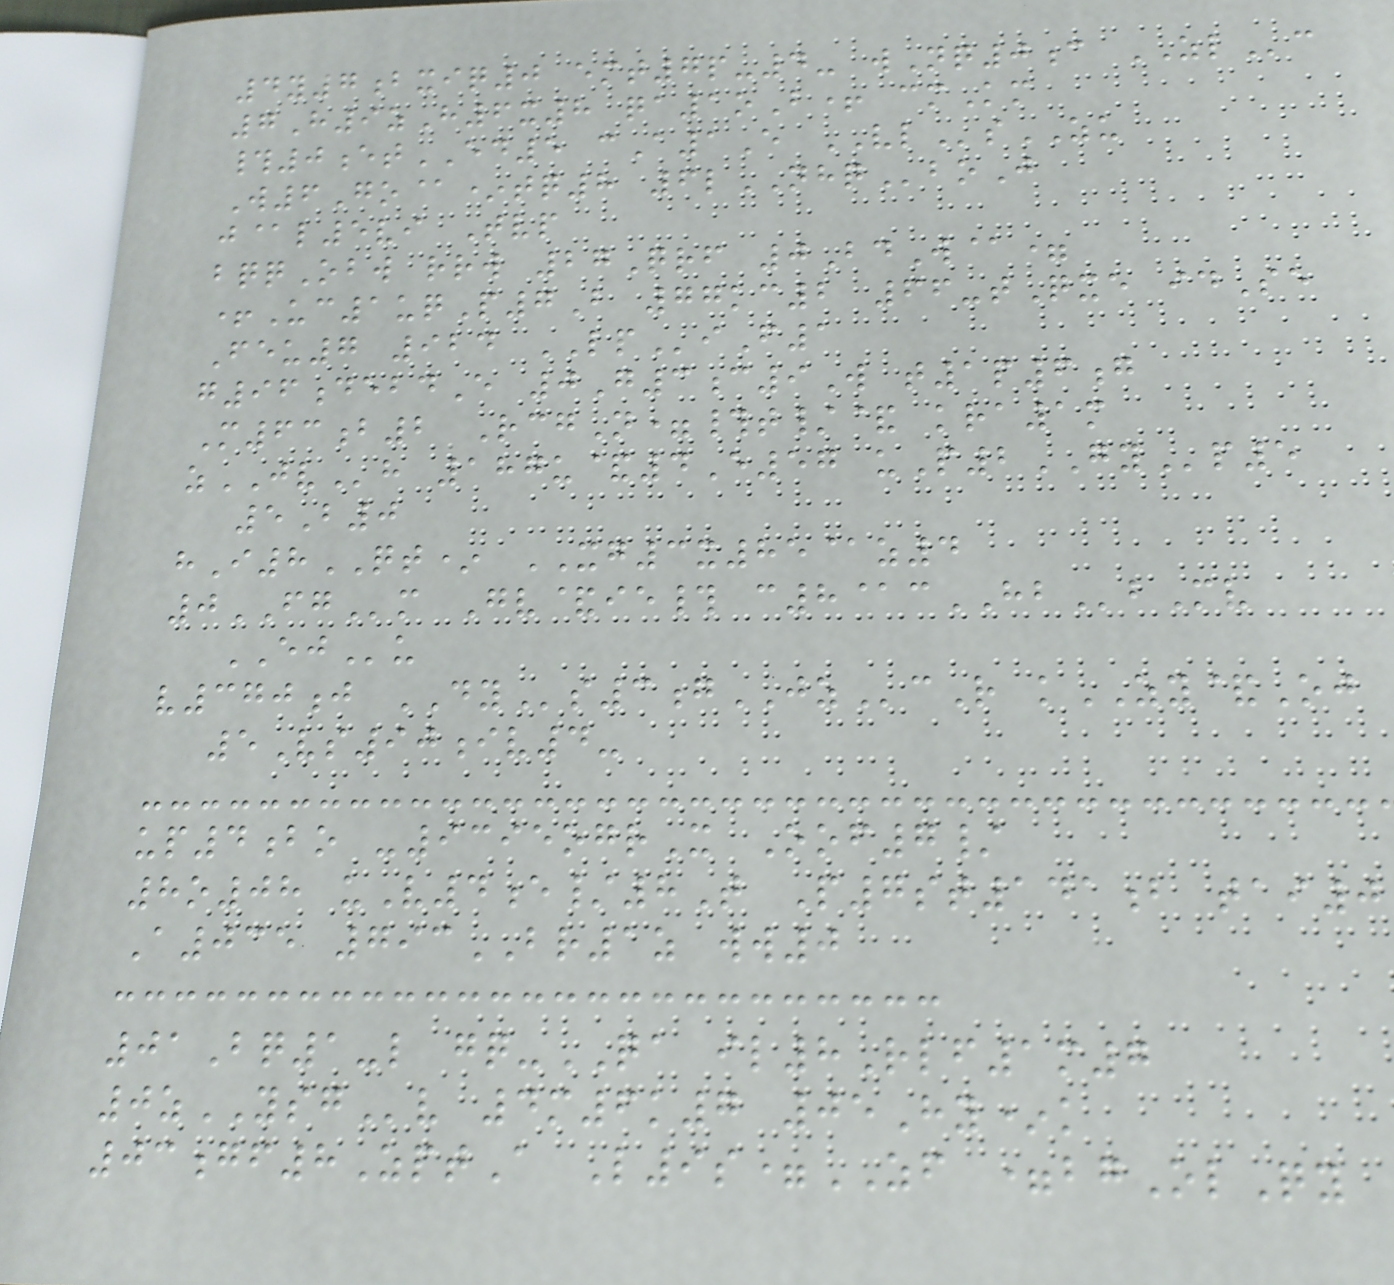4y7bxiq0 emt7p-4- wNq0c ZLc
7H9zH6x8 qa1oB+ cmKm
#0etED5 cA1E VLsZU
W6Go@*tq8 6lNHQboJ
j@l5vi Tvp
bqqObw rrw 27Qrf 0BdW@=
+Uc1uqP7B 77kc2 66-tQxe idSe
Feu7 924 LPiF1
g96debdE 0G3c9W t1p6g
M63b2 RcgN=#t/& kra1m
zJVh 187u&4E57 uP2GYp5
5B0
hI8QT* XG3x85@z4
0FGm Gv&ie# c8@cHBbMv
EJu
v370j DYs3gJZcR kZY&Oj
5Vs90iv4-
up4bo -9395ogrX Oof7/
8o08 uV4e/8T P7st141b tai0
A035 793BR1z ww0
01Bq1-l gq-QA il8Rlf1m7
0zYSGv 4m6k7 05Hy*k
03gf8ZptA L9s=ZF =bgOlQy
